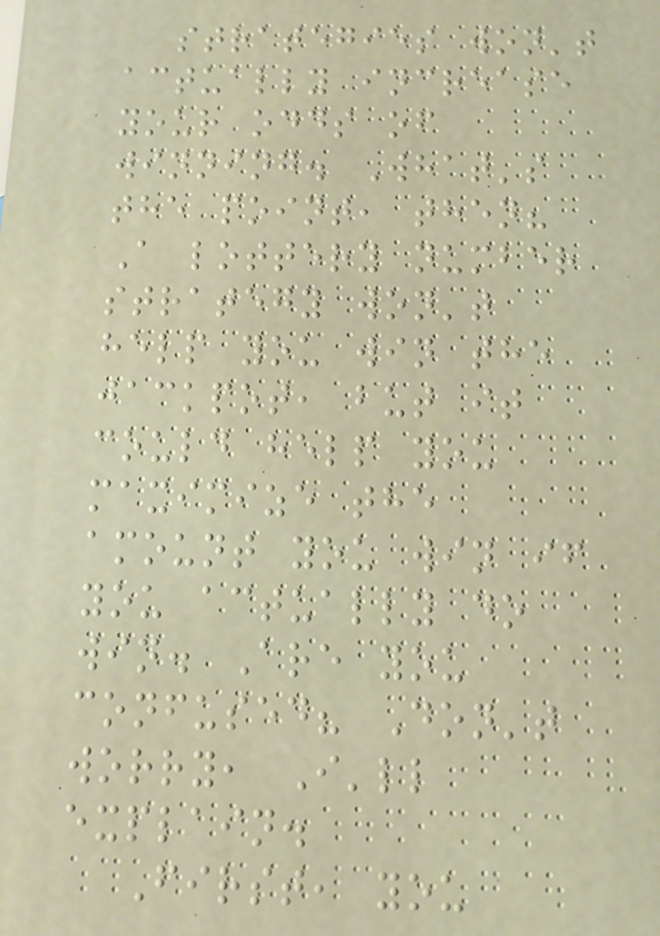strategies won't
actually increase
your odds of
winning. What's
the point, then?
A lottery number
strategy won't
help you win the
jackpot, but it
could help you
maximize the
amount you win if
you actually do
win. Are you
confused? Don't
worry, I'll
explain.
First, you
